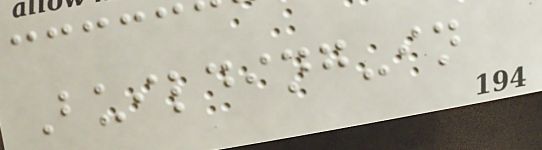Building-in
